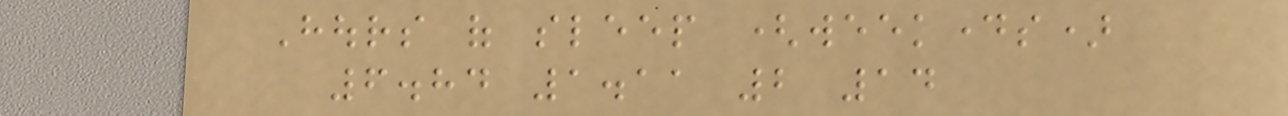Hours of sleep (weekdays)
6.84 1.11 2 14
